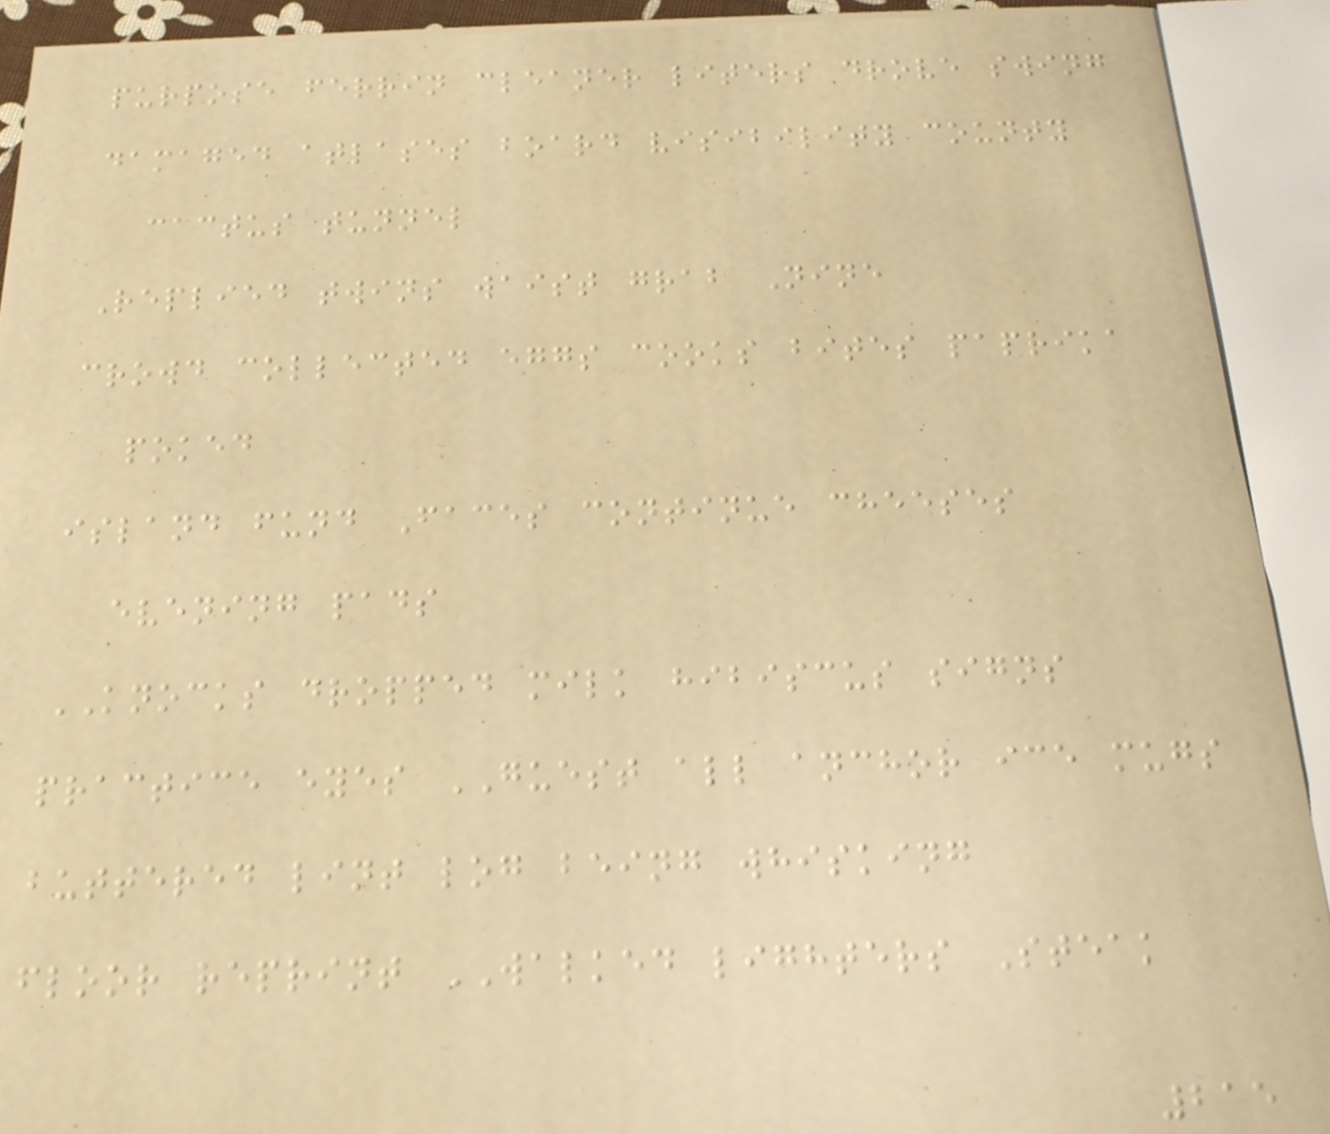purpose ferrin cleaner liters drove swing
damaged atlases board visibility county
cactus tunnel
Replied twins waist grab Nine
crowd collected eggs cooks bites paprika
poked
island fund Faces continue cheeses
evening pads
KNOCKS dropped milk hibiscus signs
practice eyes GUEST all anchor ice mugs
buttered lint log being whisking
floor reprint WALKED lighters Steak
215
